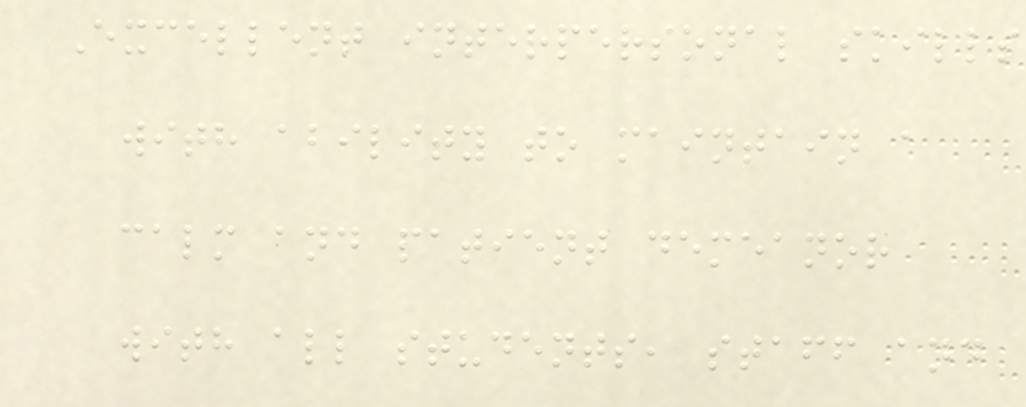Excellent interpersonal skills
with ability to maintain a
calm and patient demeanor
with all students, staff and
